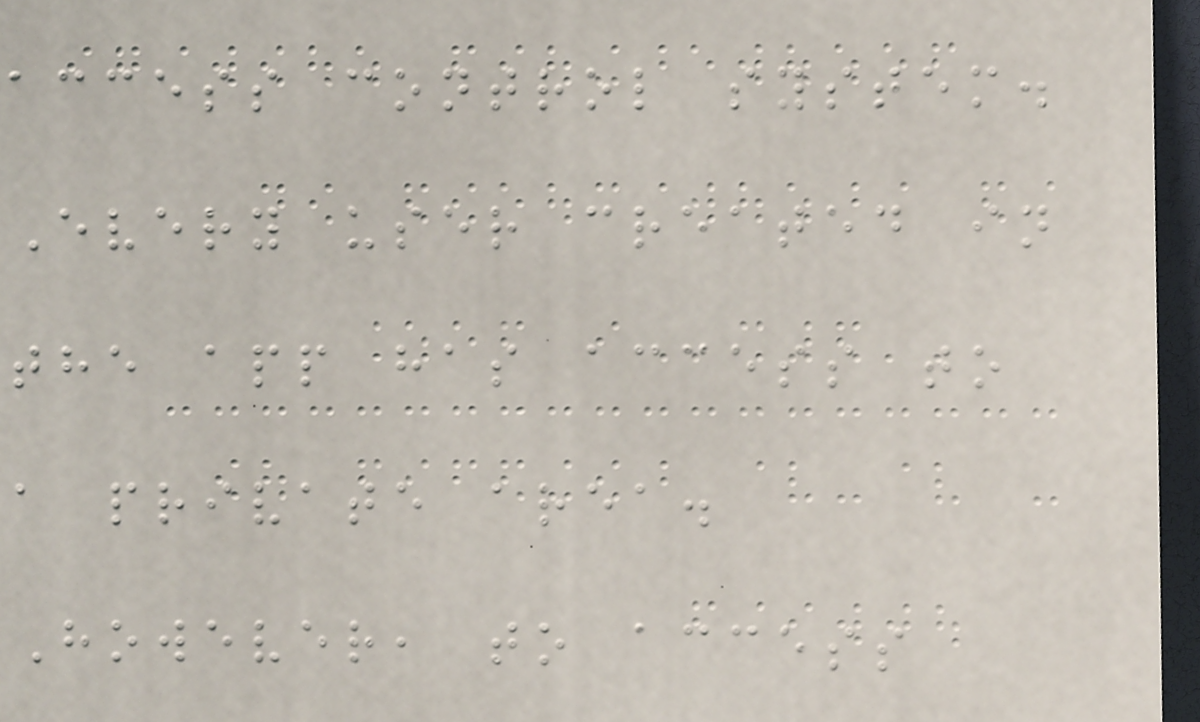access control system.
Every user created in
the app has access to
a private area.
However, to access
